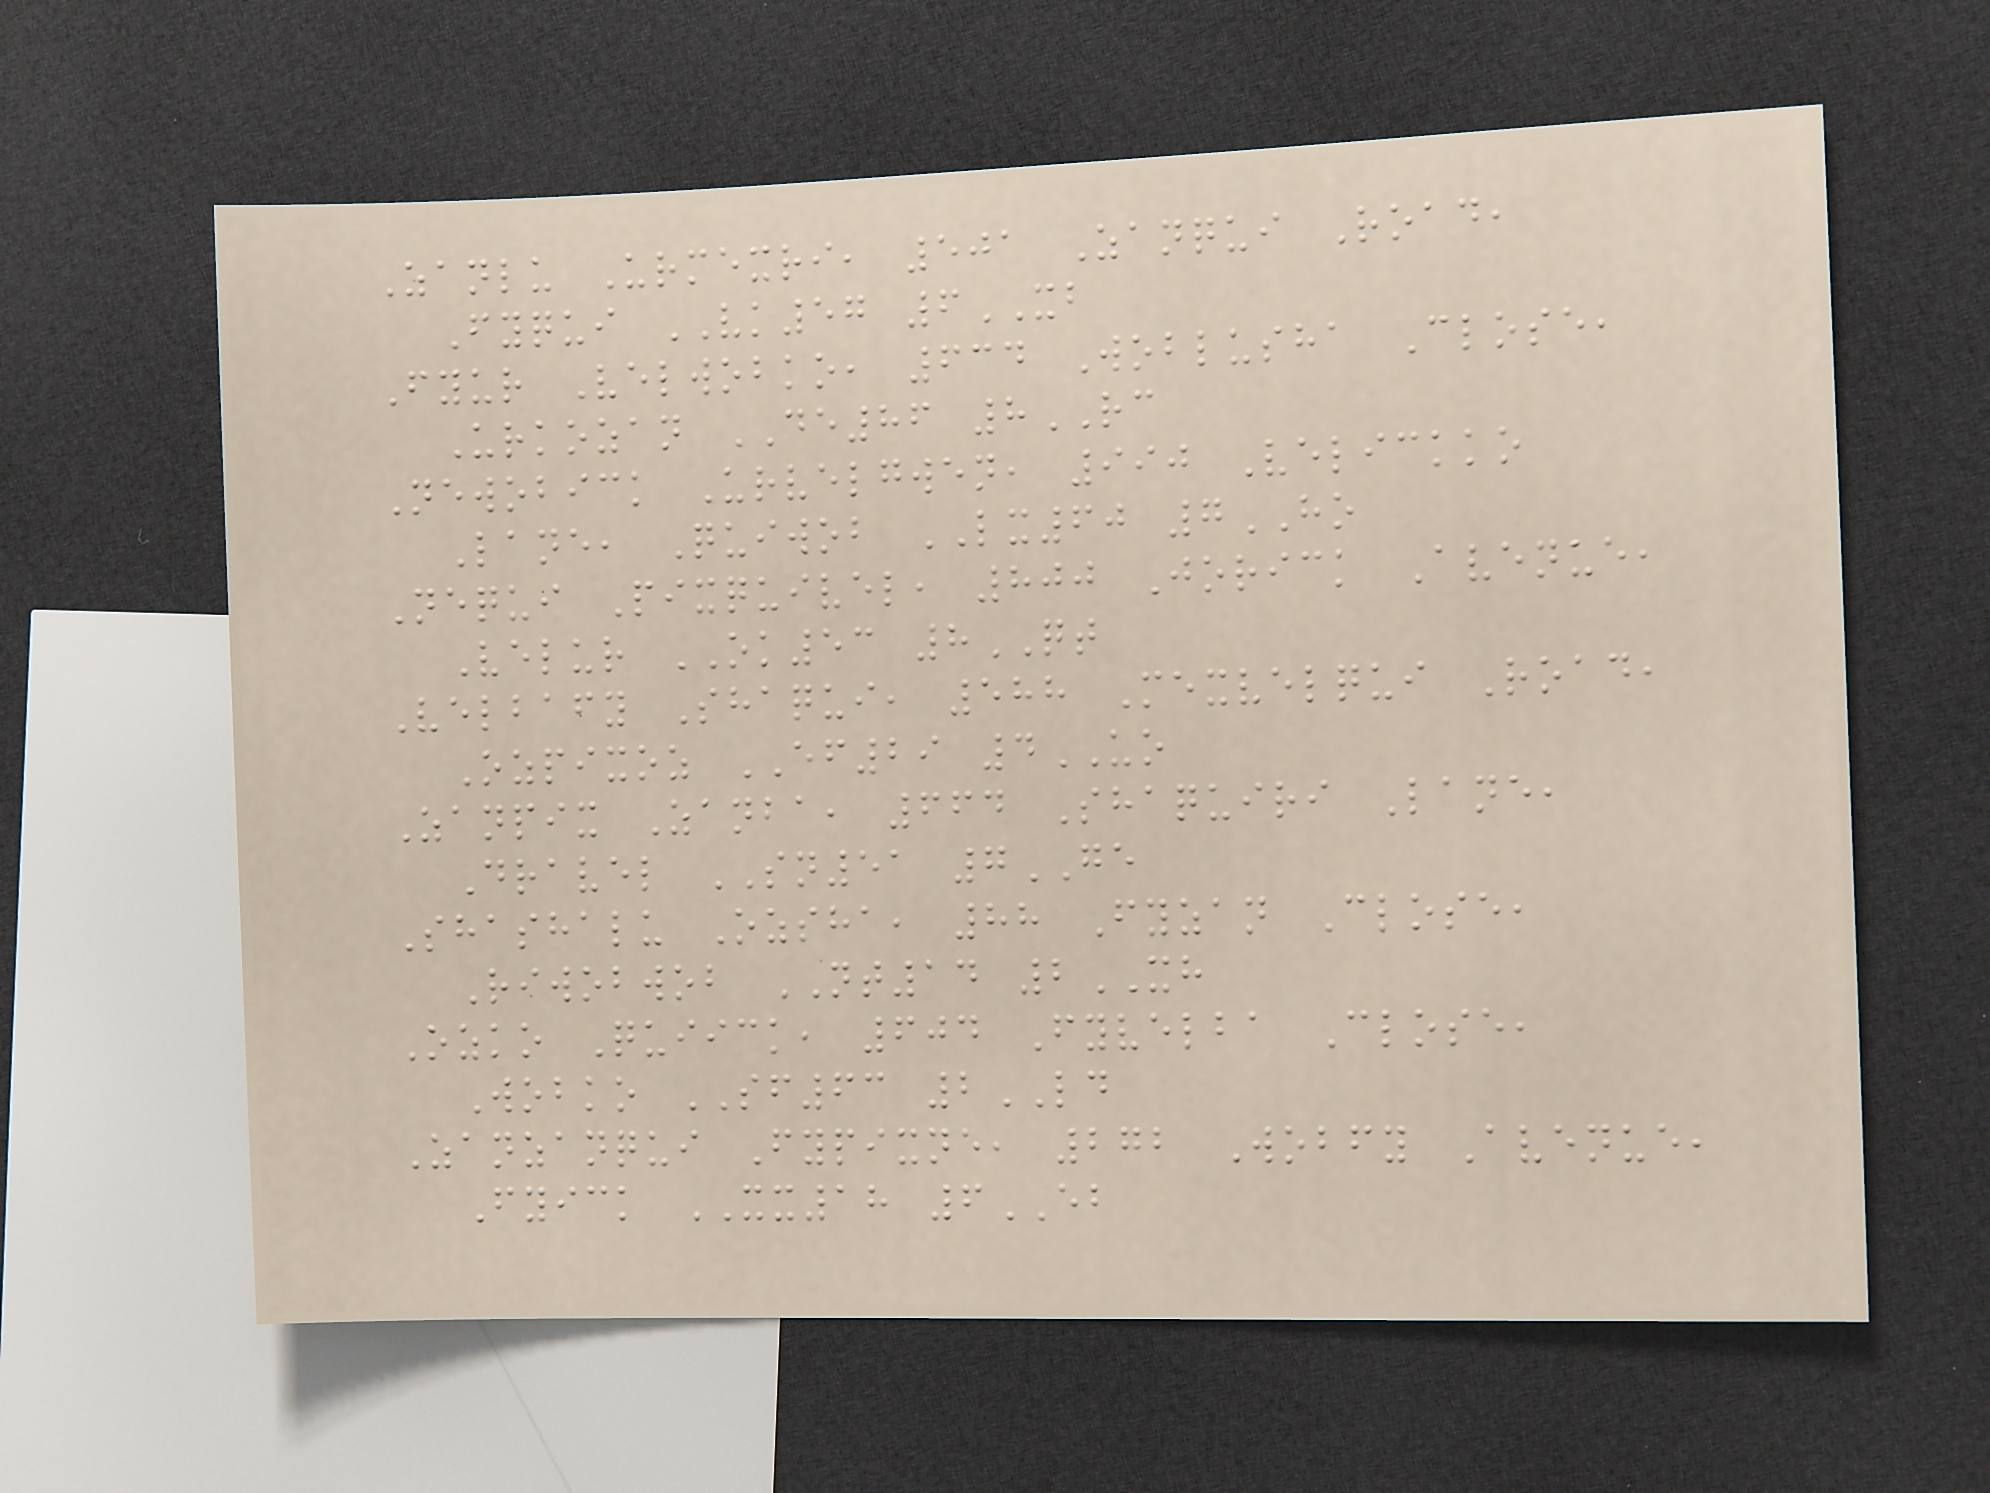Zanlu Urmexri, 501 Zanqui Road,
Fyqui VK57 6XB
Fyur Velwobko, 634 Woblusha Close,
Urkozan DE86 8RC
Newobick Urvelgwen, 990 Velickko
Lane, Quiwob LX60 7HO
Nequi Pixquivel, 800 Jorick Avenue,
Velur OK53 8QT
Velbafy Shaqui, 588 Mexvelqui Road,
Ozpixoz EF29 4UO
Zanpix Zanba, 664 Shaquiri Lane,
Dravel SN51 7GE
Shashalu Ozsha, 88 Fyzan Close,
Riwobwob NT14 2XH
Ozko Quiick, 604 Fyvelba Close,
Wobko SF63 2LD
Zanzanqui Fypixne, 272 Wobfy Avenue,
Fyick XX18 6EB
